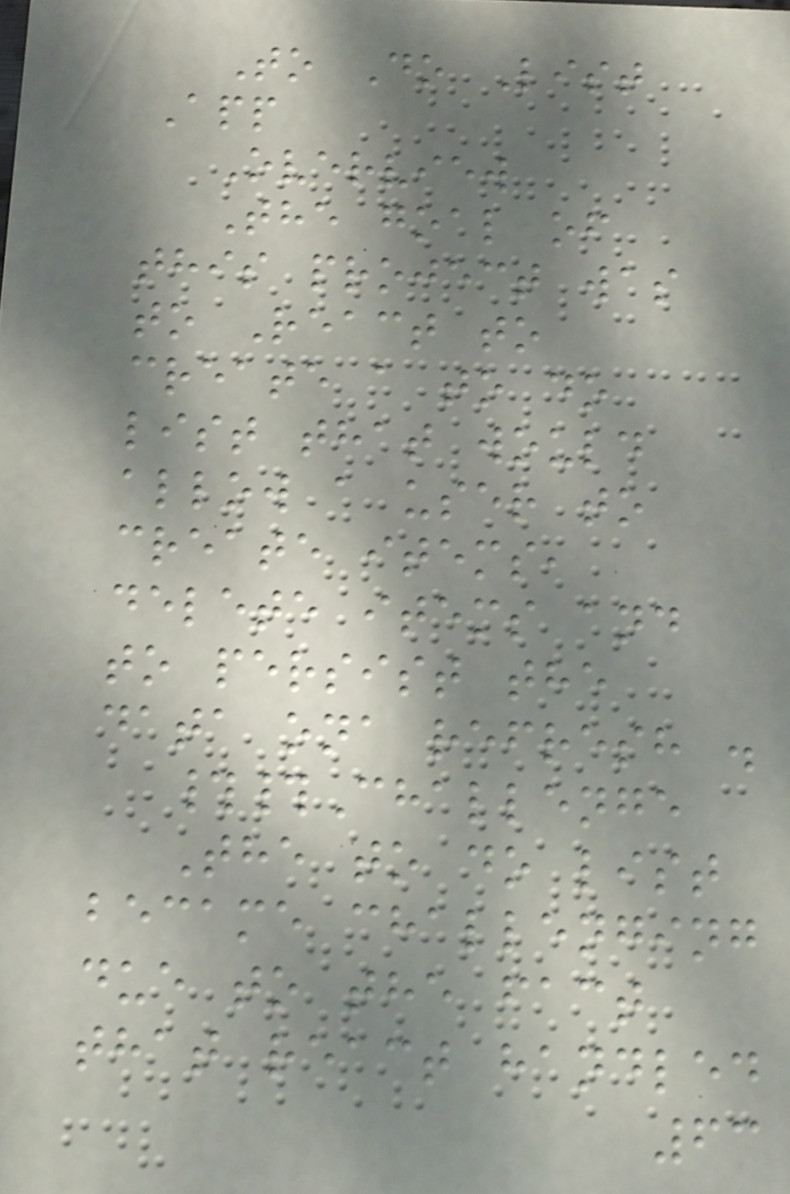To Do List
App
Overview
The goal of
this project was
to React to
create a to do
list that would
allow a user to
create items,
delete items and
to persist the
data ona refresh .
##Challenge
The to do list
became challenging
due to the fact
that react handled
63
